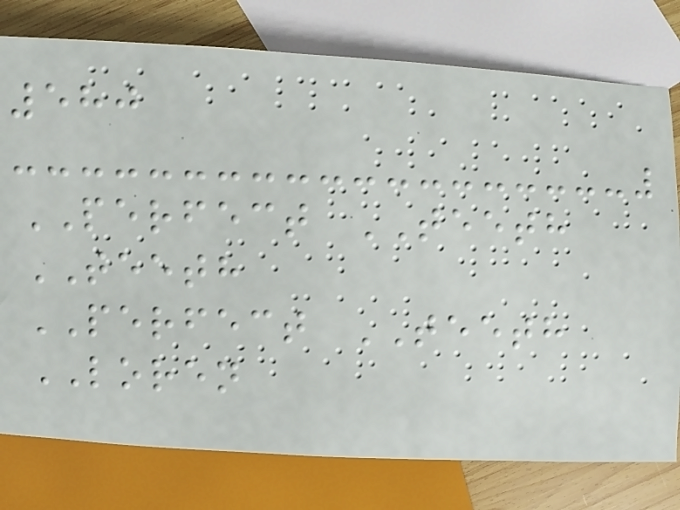580
PERFECT TEETH
TEETH
PERFECT TEETH
LOREN
